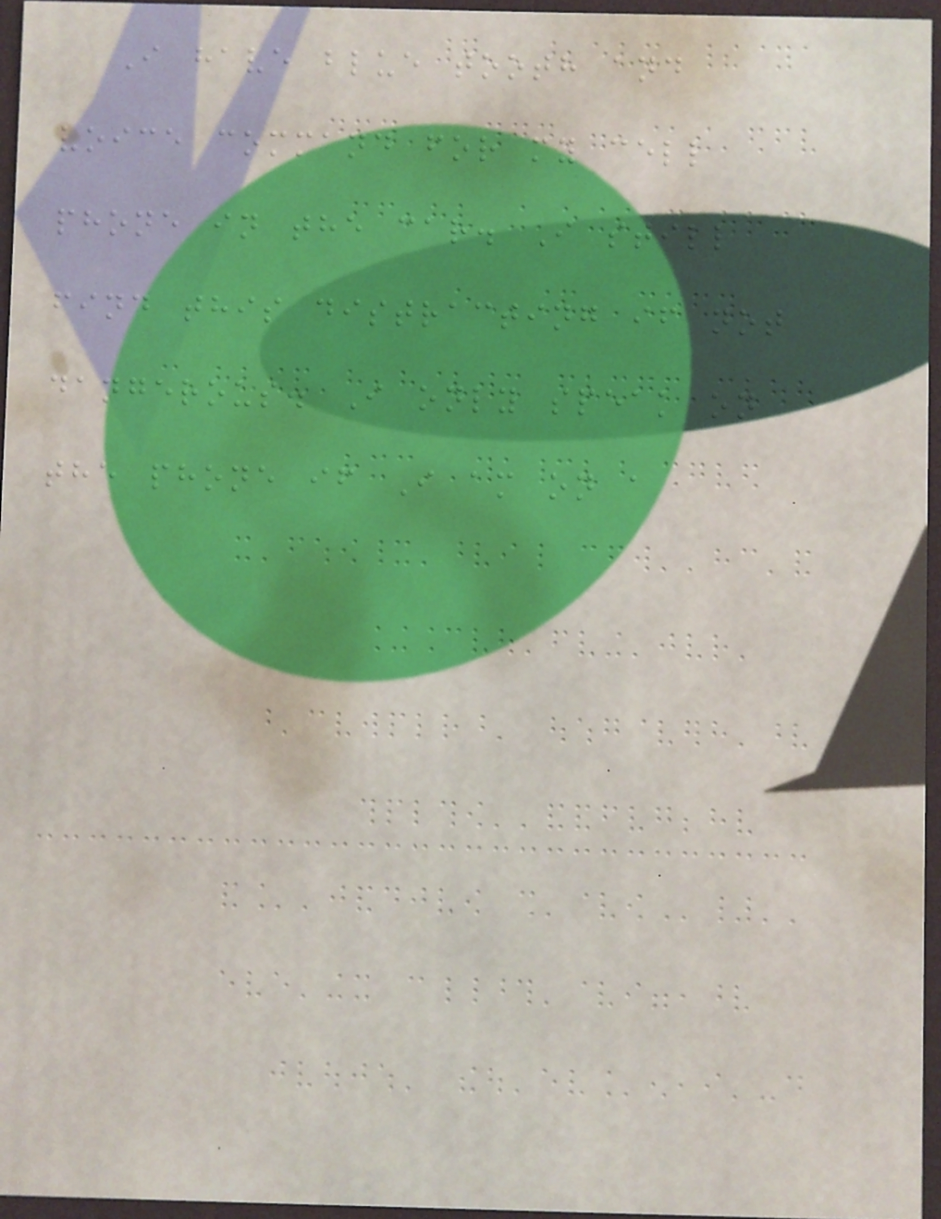I have blue tooth and
voice command for my cell
phone in the car. I still
find this distracting if not
dangerous. I only speak on
the phone if I am on a
